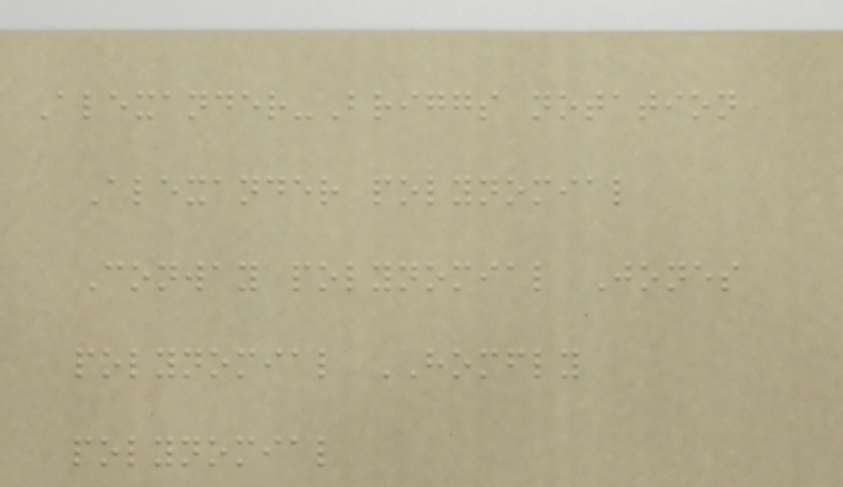Alexander-Briggs notation
Alexander polynomial
Conway polynomial Jones
polynomial HOMFLY
polynomial
